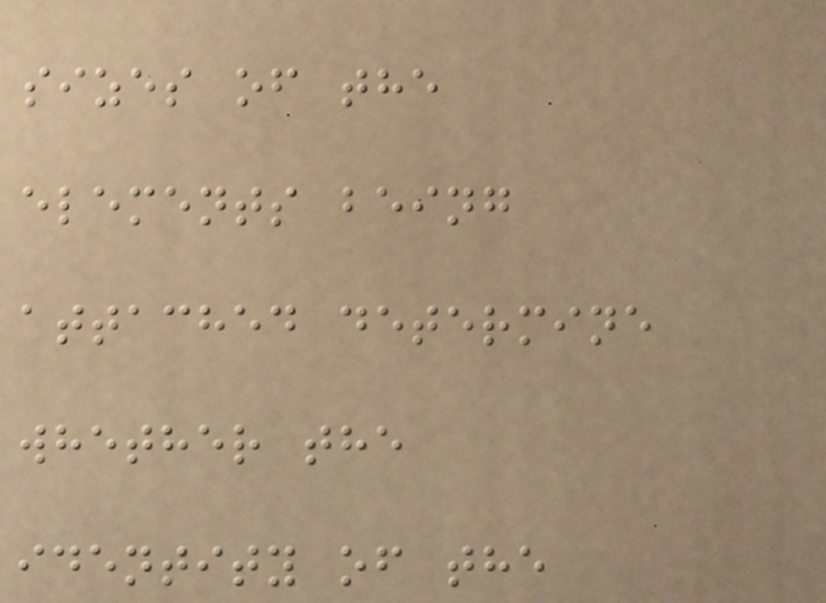sizes of the
elements being
attached determine
whether the
identity of the
